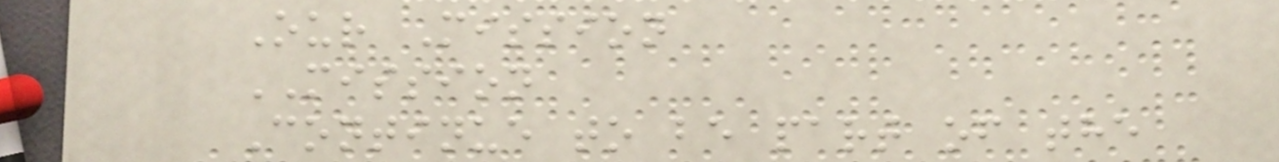Our Mission
MISSION
Continue to be part of the
